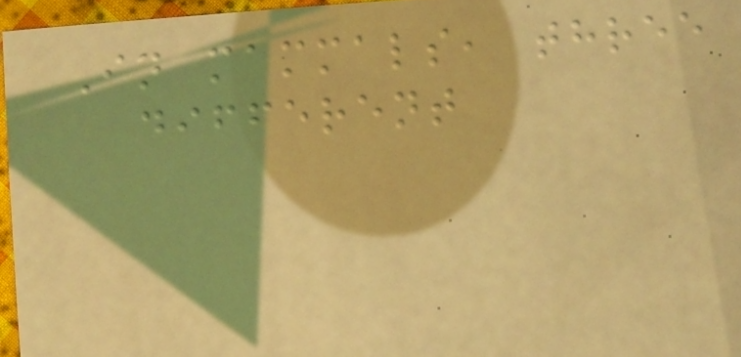In mammals, three
different
